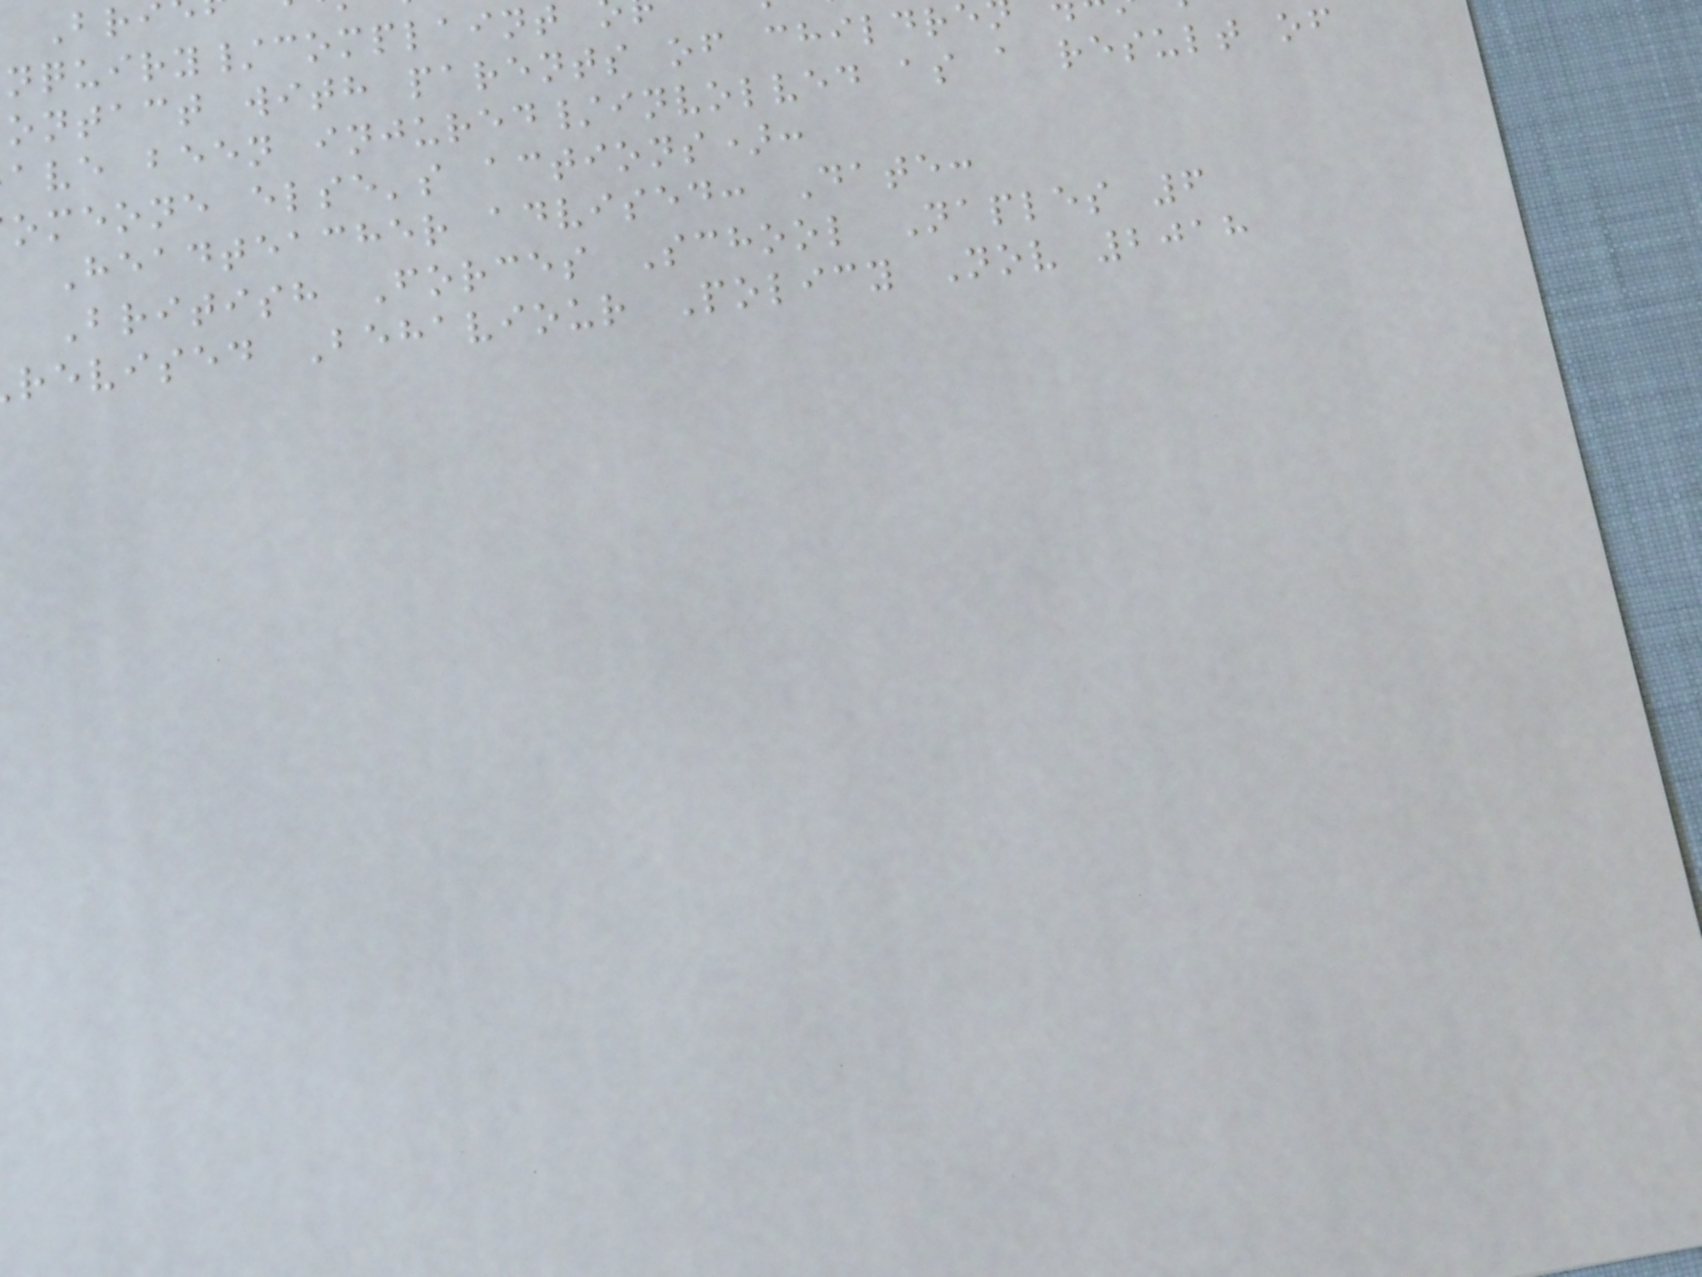nquiry/complaint
ontact with parents of childre
ave been injured/involved as a result of
omeone else's actions):
Headteacher advised: Date:
British Forces School Naples 6
revised Behaviour Policy Nov 2018
